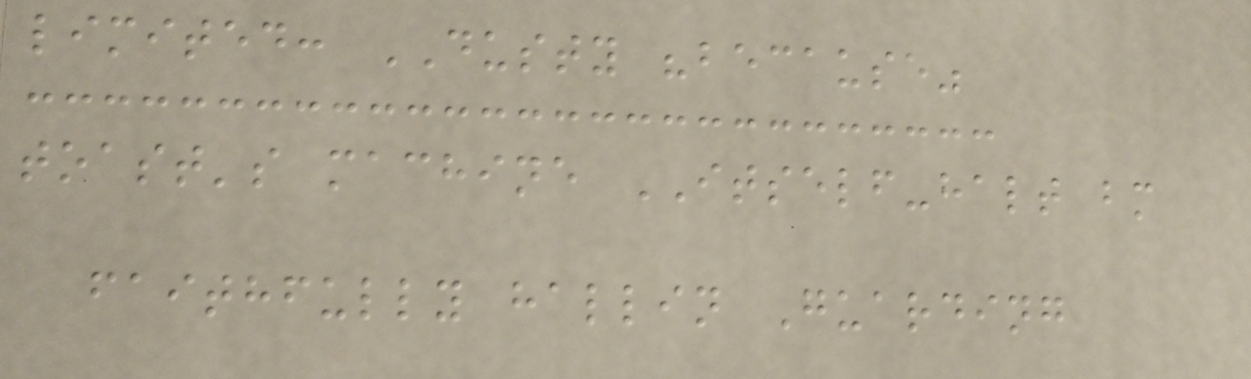limited: DUSTY "because"
toast's machine ITSELF-halt bm
faithfully hallin Guarding
